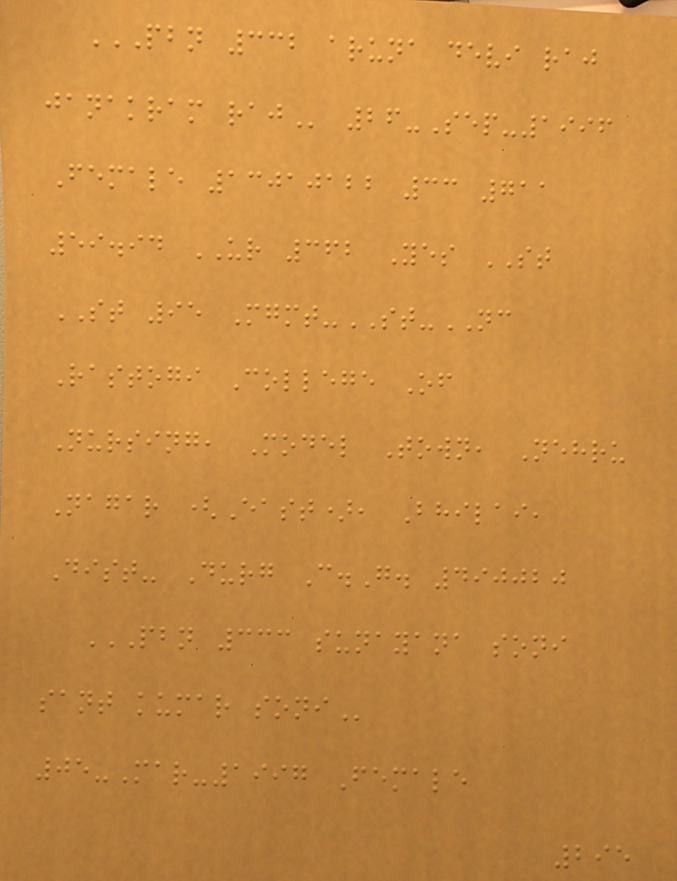PBN 332 ARUNA DEVI RAJ
JANAKRAM RAJ 26-Sep-1996
Female 13010122 33 711
59.94 UR 362 Yes ST
ST 95 Mgmt-ST-NC
Rastogi College Of
Nursing, Model Town, Nehru
Nagar (East), Bhilai,
Dist- Durg C.G. 490020
PBN 333 SUNAYANA SONI
SANT KUMAR SONI
05-Mar-1997 Female
295
